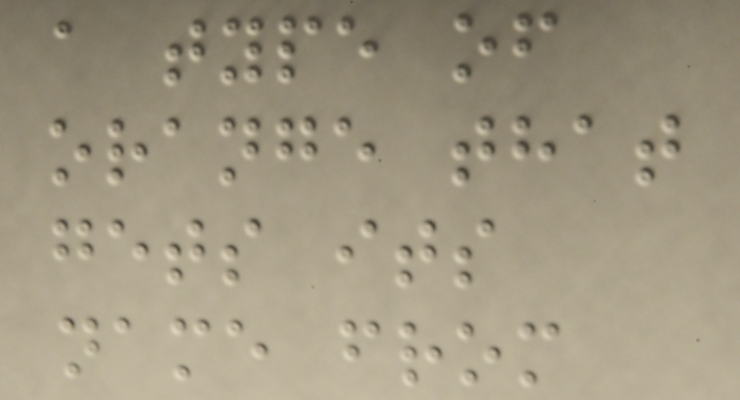a type of
orange that
gets its
name from
